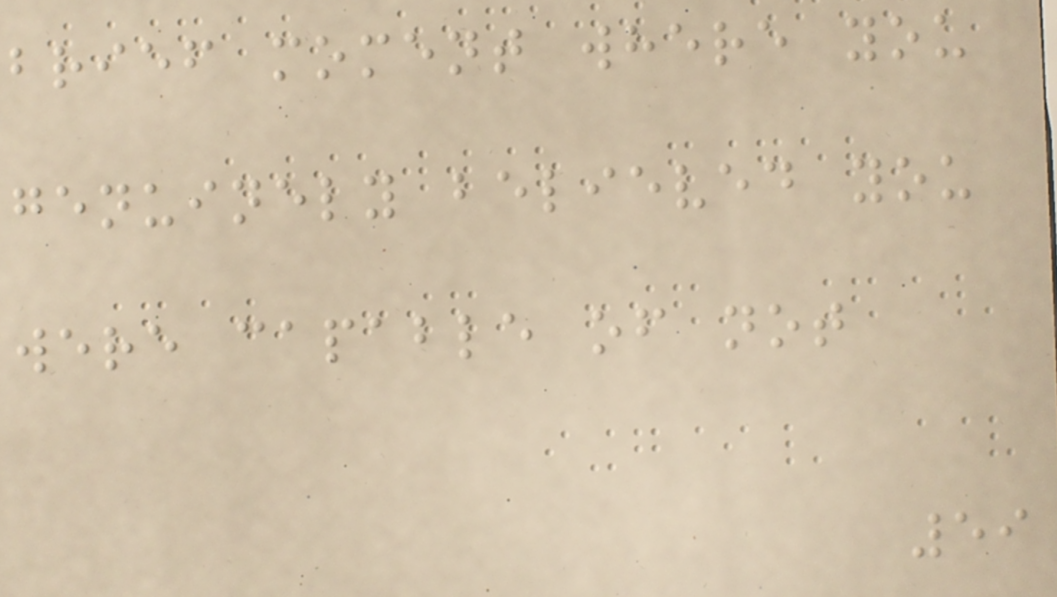brief moment where you
genuinely believed you
were capable of not
59
